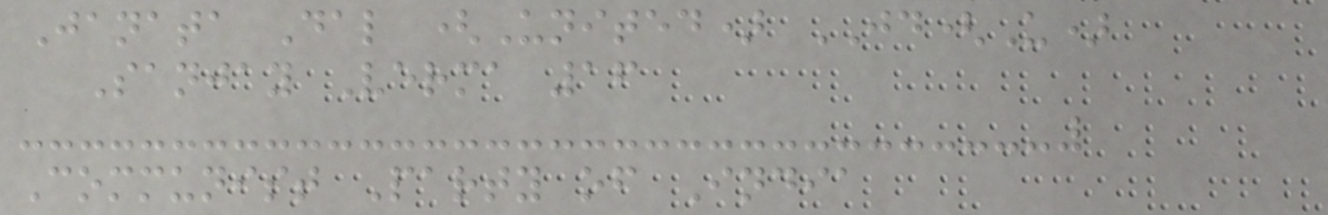Janata Dal (United) JD(U)
Sanjay Verma 16
Communist Party of India
